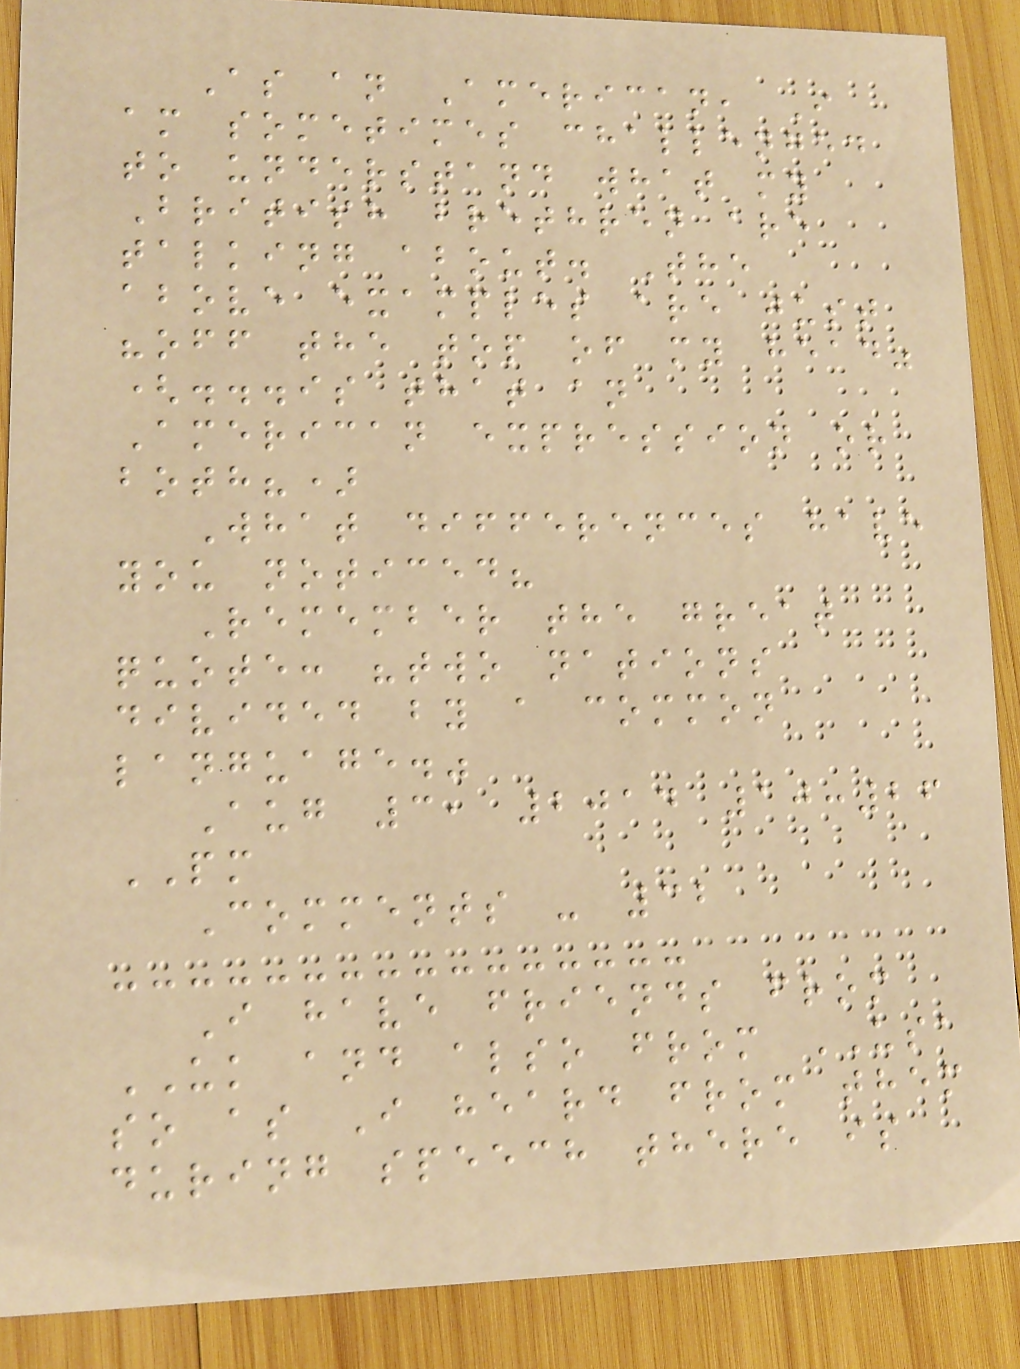As an American, I
am sometimes challenged
to understand what my
British brethren are
talking about. The
above examples are just
"off the top of my head"
(...is that an
American expression or
both?)
What differences have
you noticed?
Remember the great
quote: "two nations
divided by a common
language."
Aug 3, 2014 10:26
PM
Comments - 32
I have friends from
UK and also from USA
so as I heard from them
during speech there is
